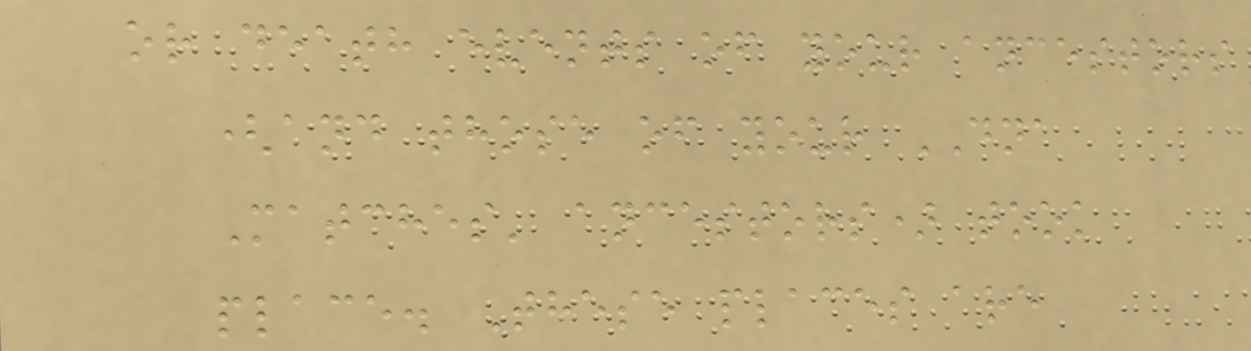or death events of your ancestors
(and those of your DNA
Matches' ancestors) took
place. These places are
